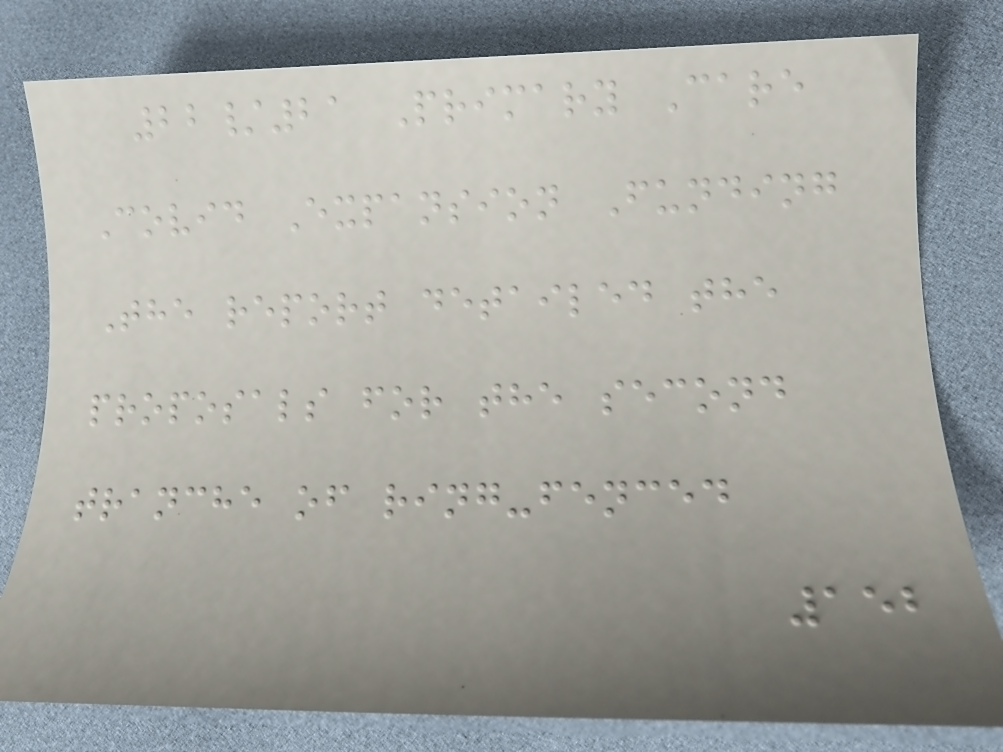22/21 Primary Care
Covid Expansion Funding
The report detailed the
proposals for the second
tranche of ring-fenced
152
